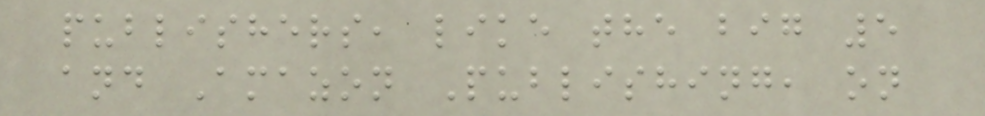publishers, like the big 5
and Amazon Publishing, on
